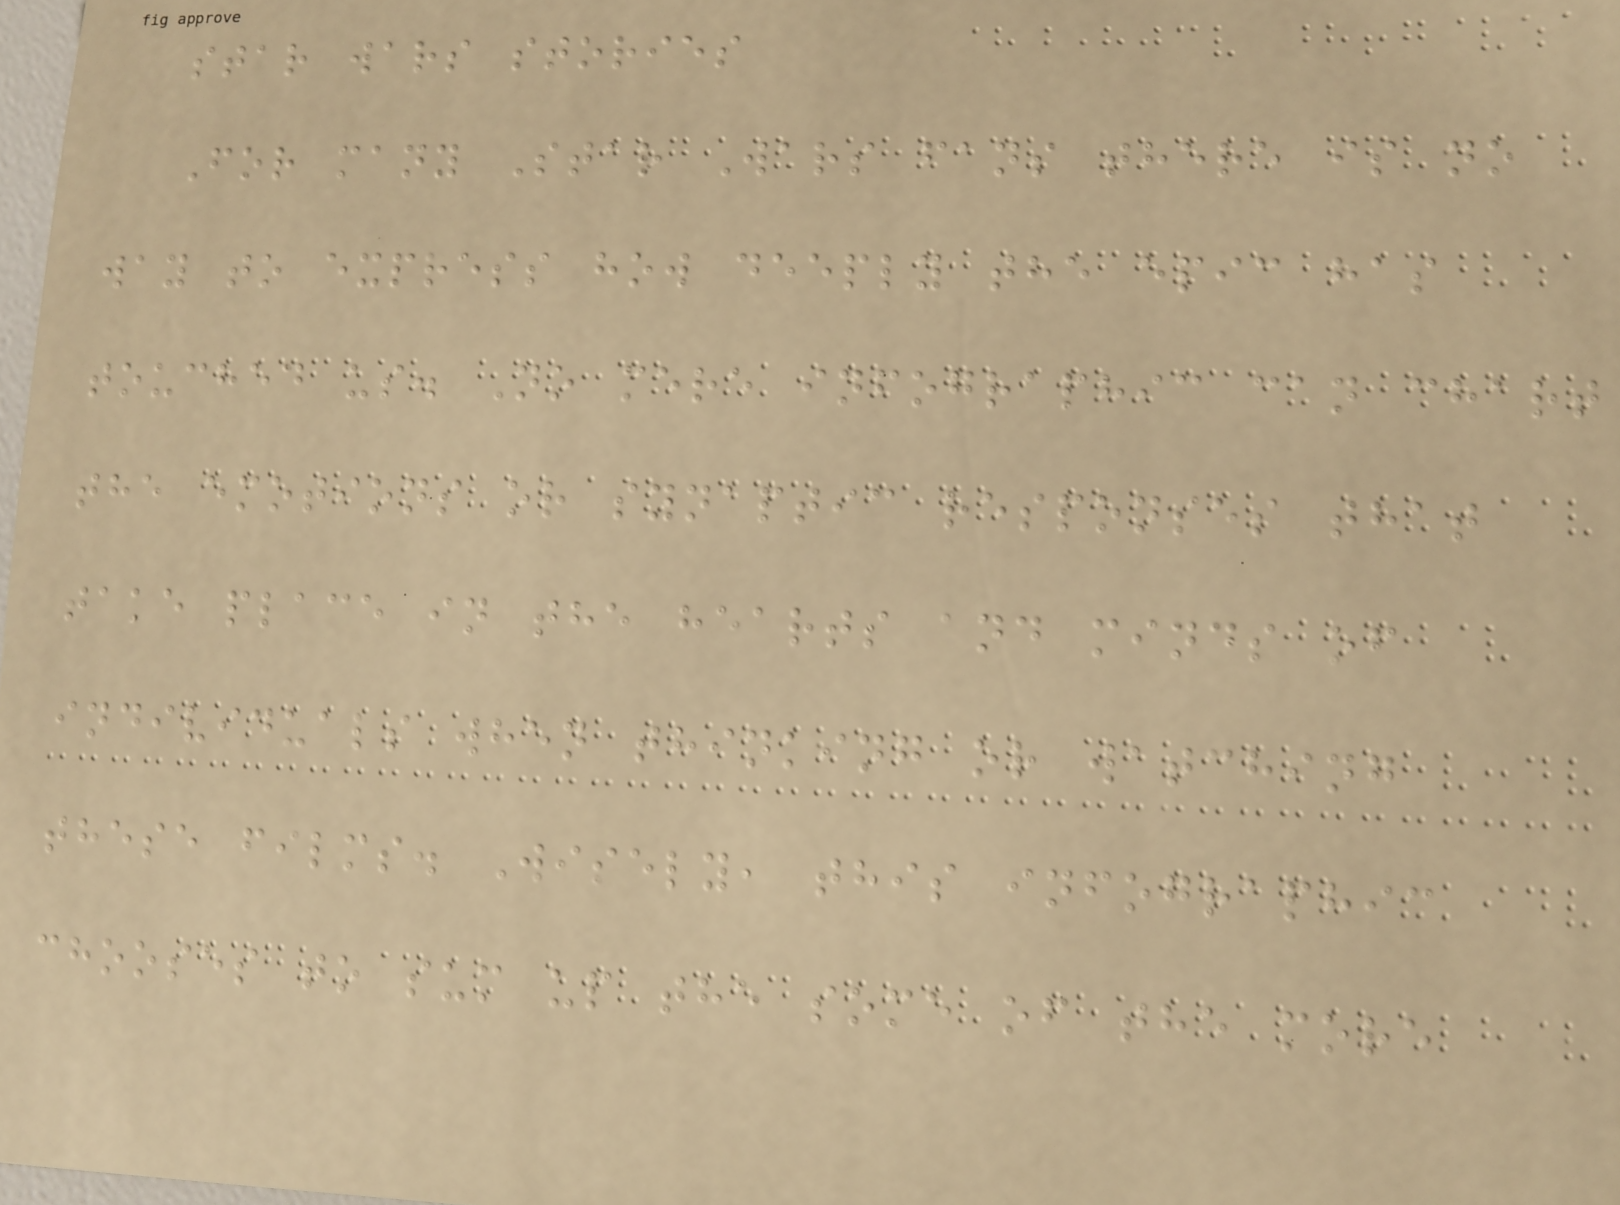star wars stories
For many Star Wars fans there is no
way to express how deeply the epic has
touched us. No mere infographic can chart
the emotions or synaptic responses that
take place in the hearts and minds of
individuals when thinking or watching
these films. Wisely, this infographic
chooses to sum up the some of the more
